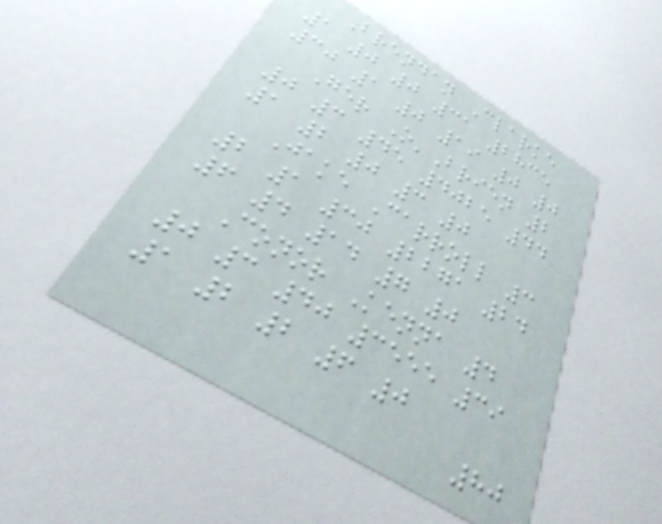Brendan Clarke
1 0 0 31 2835
30 1 0 19 0 0
Ger O'Brien 2
0 3 45 4025 44
1 2 0 3 0
Jake Carroll 3
2 1 30 2271 24
6 4 14 7 0
Conor Kenna 4
0 3 40 3555 39
1 2 2 6 0
80
